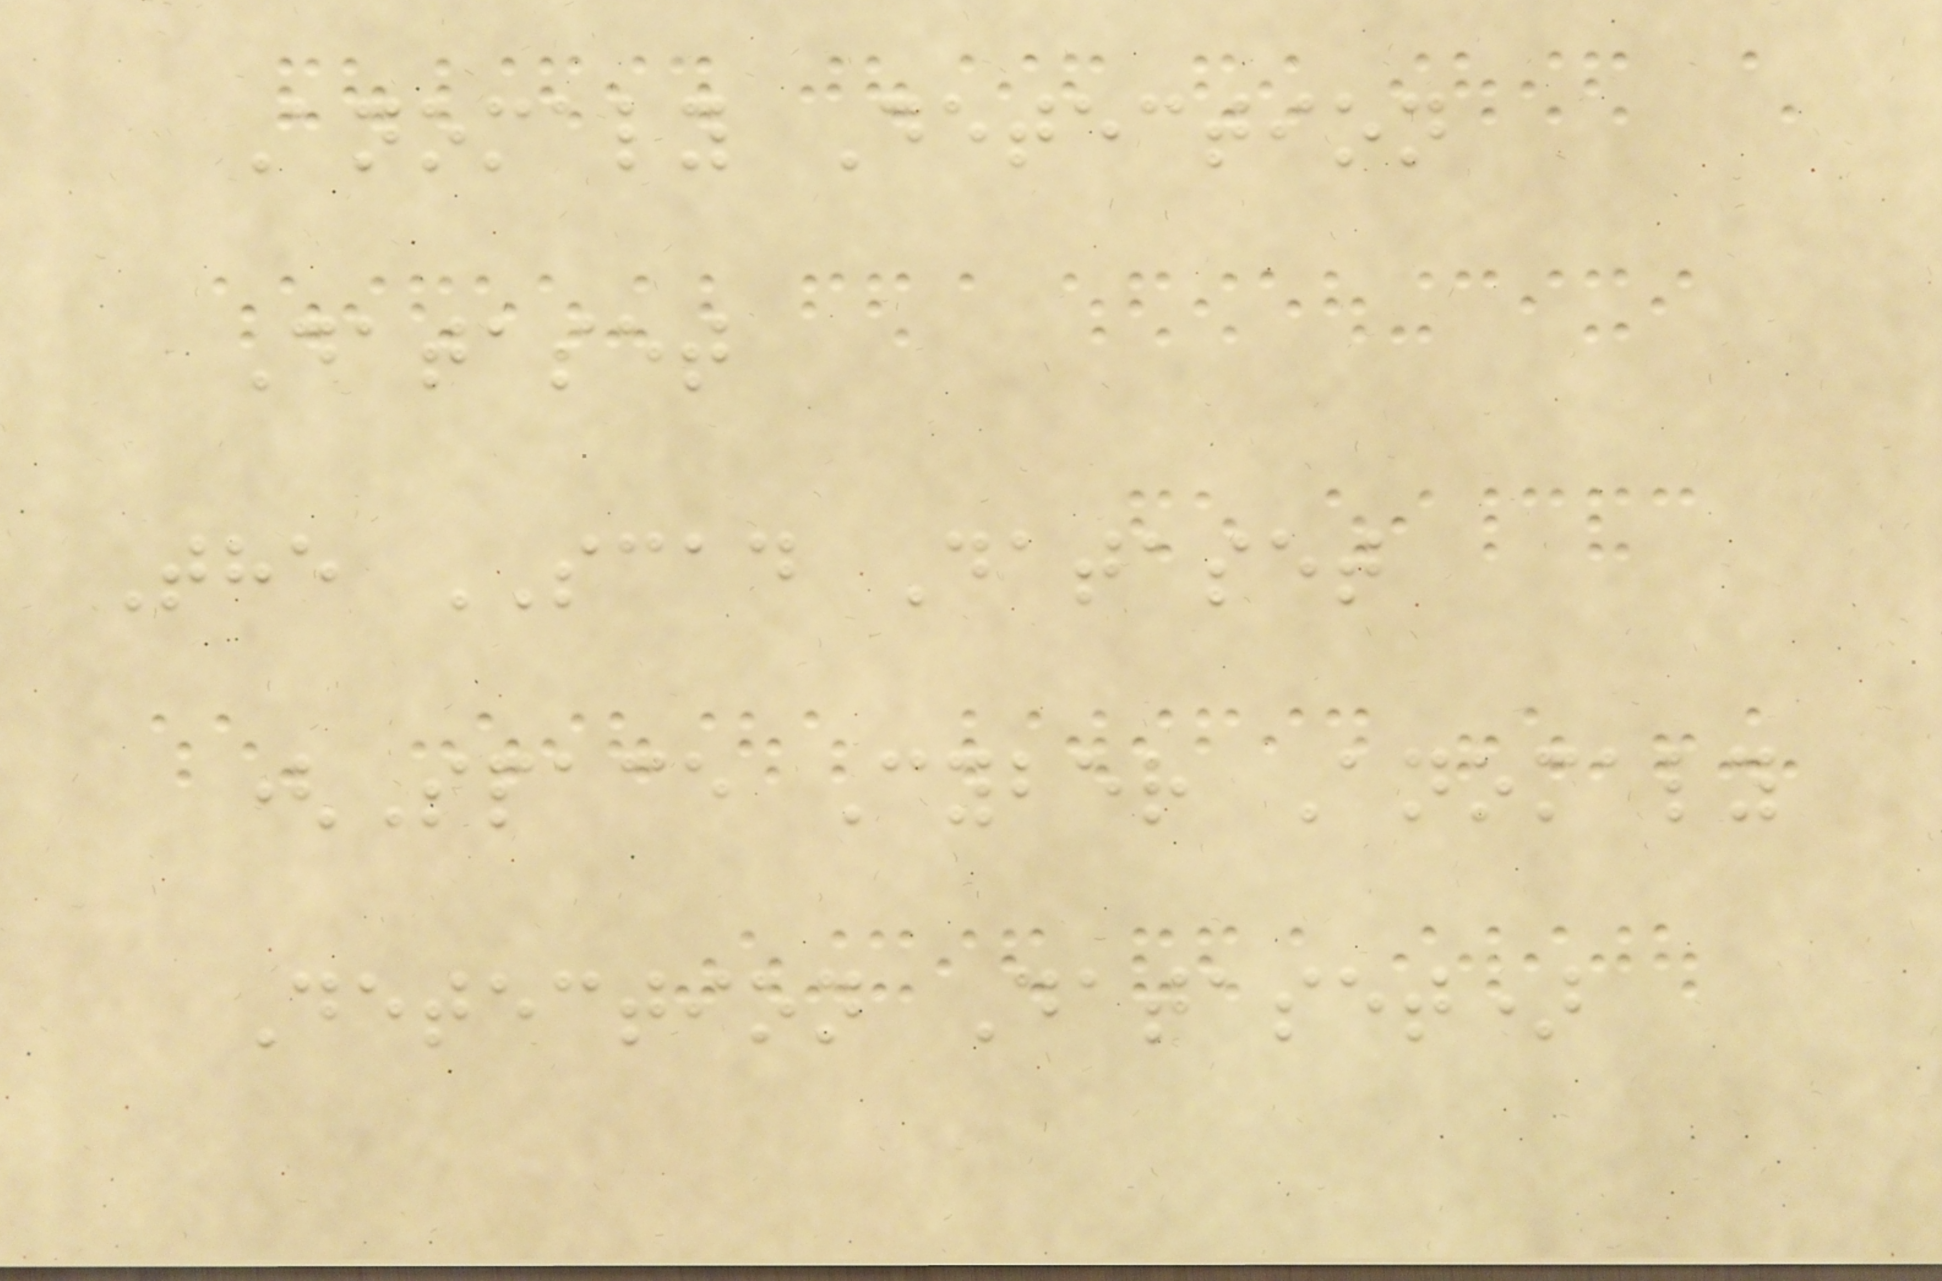Anomaly Detection
Dataset
The SCAD Dataset
(Space Cyber Anomaly
Detection Dataset)
